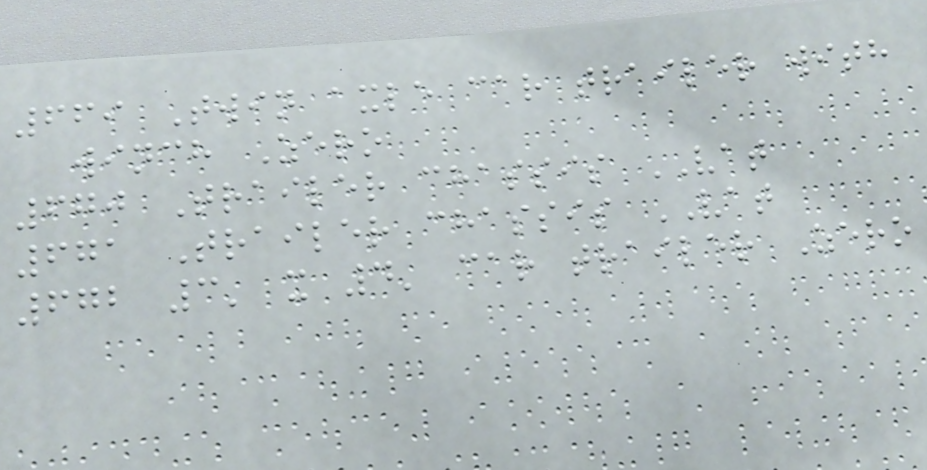669 Twin axle car trailer with
winch Zero
670 Trailer chassis VAT
671 Trailer chassis VAT
672 3' x 4' car trailer Zero
